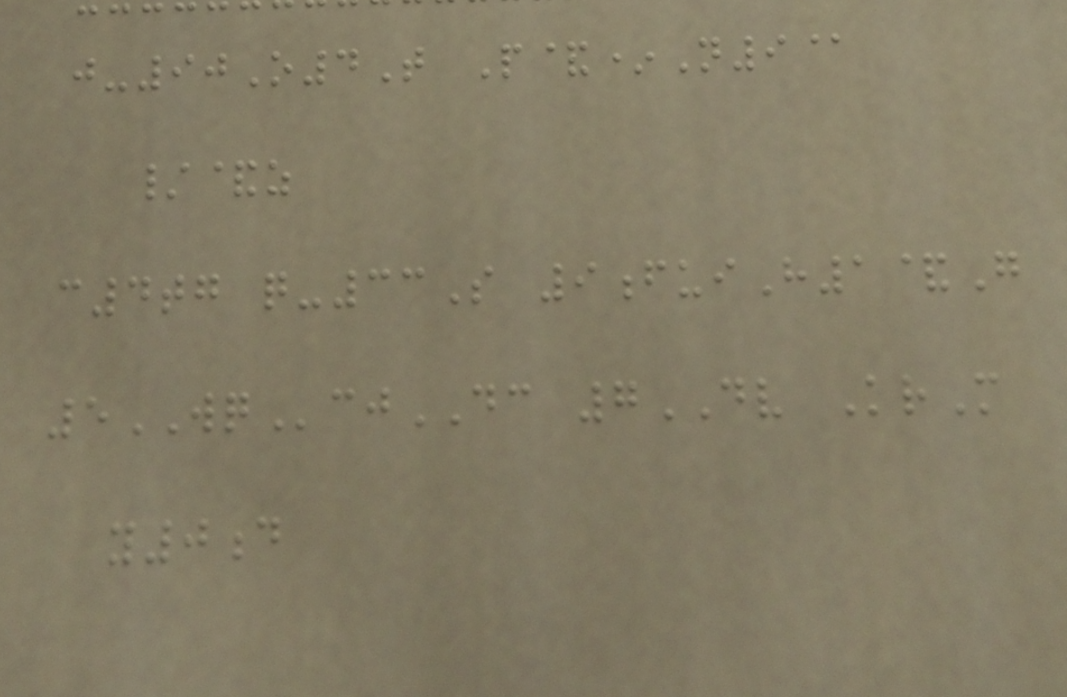j-90O4T P&*N9@
/&z
c4tg q-33S 9fuiH1&G
5WQcjDC 7DV KrM
y0d
